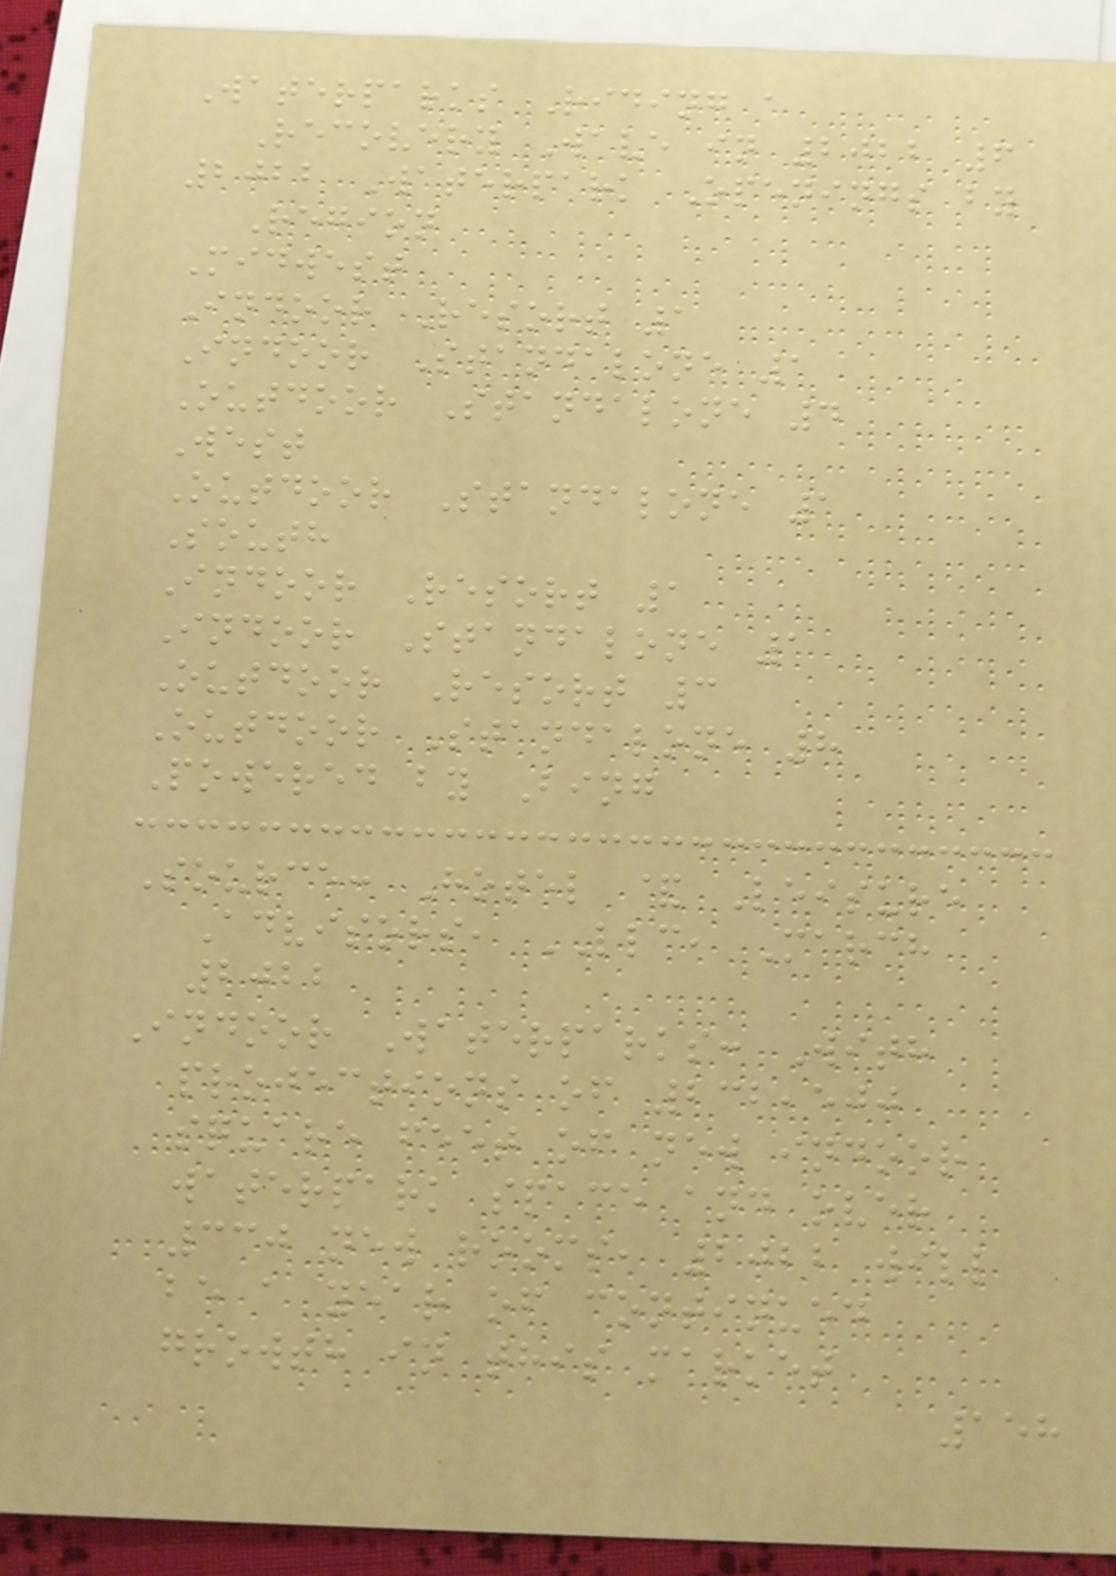Waterparks Riding a
Recovery Wave in 2022 6
2022 Waterpark Openings by
Region
Midwest
Indoor Resort 1
Indoor Standalone 1
Outdoor Standalone 4
West
Outdoor Standalone 1
South
Indoor Resort 1
Indoor Standalone 1
Outdoor Resort 3
Outdoor Standalone 8
Powered by Bing
Source: Hotel & Leisure
Advisors, LLC, March
2022
Indoor Waterparks: With
projections of 232,500
square feet of new indoor
waterpark space and over
330 new rooms, 2022 will
be a year of continued
growth in this market
158
